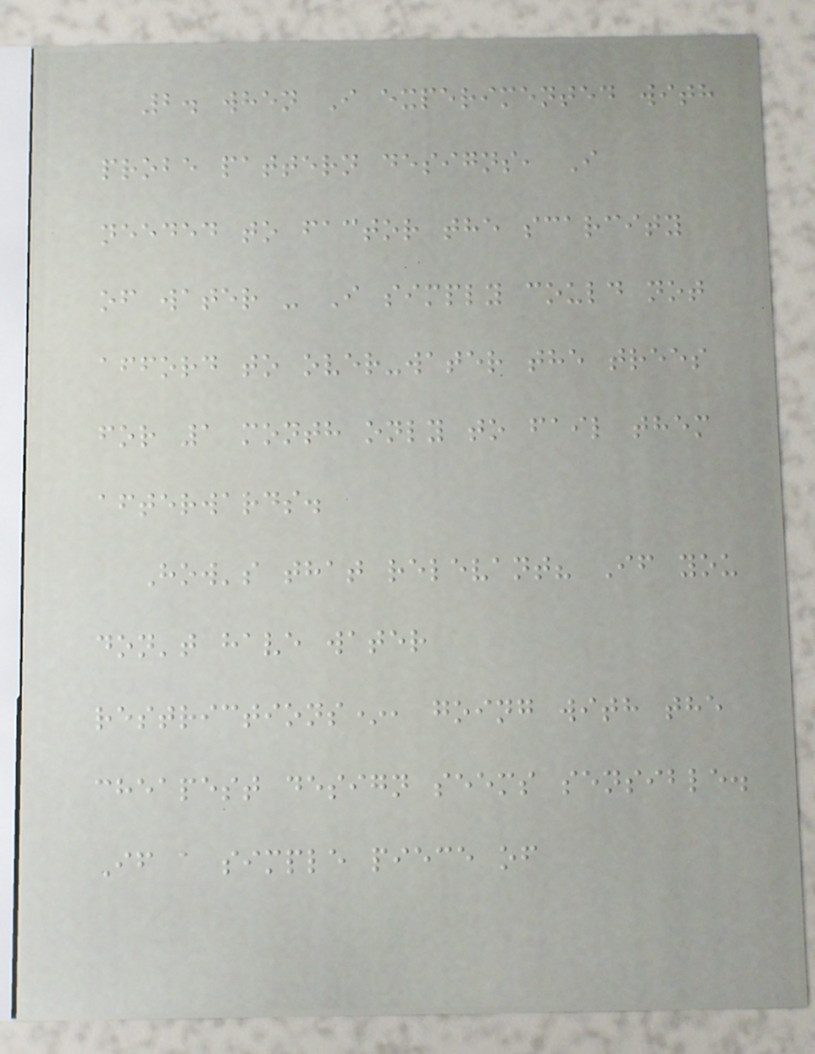2. when I experimented with
probe pattern designs, I
needed to factor the scarcity
of water - I simply could not
afford to over-water the trees
for 1 month only to fail them
afterwards.
How's that relevant? If you
don't have water
restrictions*, going with the
cheapest design seems sensible.
If a simple piece of
